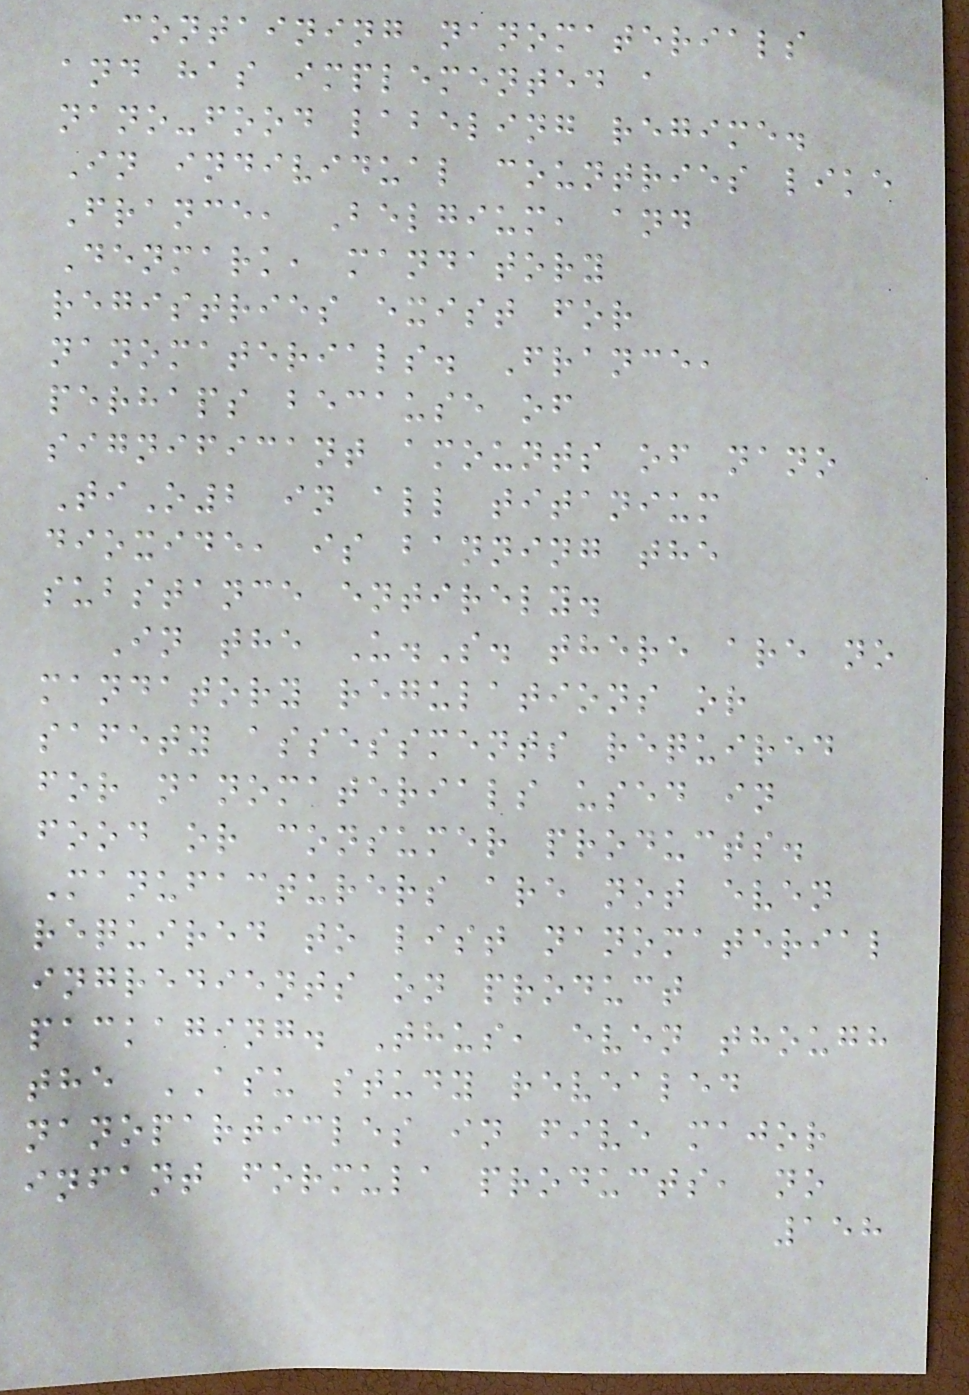containing nanomaterials
and has implemented a
nano-food labeling regime.
In individual countries like
France, Belgium, and
Denmark, mandatory
registries exist for
nanomaterials. France,
perhaps because of
significant amounts of nano
TiO2 in all titanium
dioxide, is banning the
substance entirely.
In the U.S. there are no
mandatory regulations or
safety assessments required
for nanomaterials used in
food or consumer products.
Manufacturers are not even
required to list nanomaterial
ingredients on product
packaging. Thus, even though
the ASU study revealed
nanoparticles in five major
infant formula products, no
158
